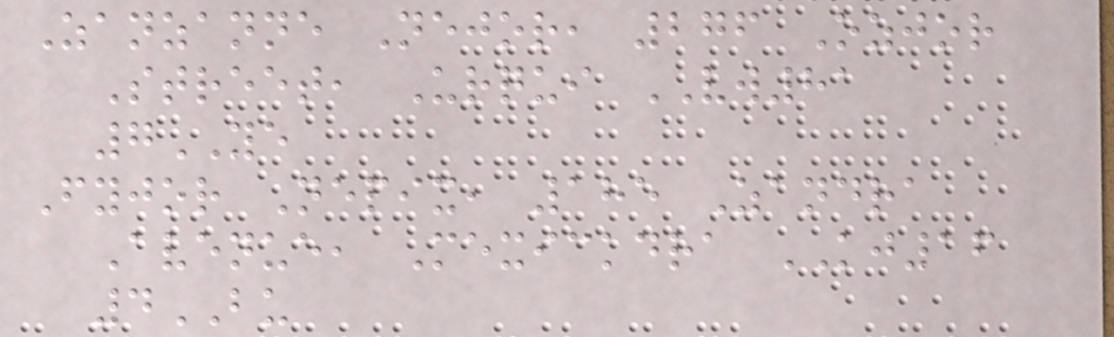Zanzanne Nejor, 276 Ozjor
Street, Urqui VW81
7YE
Fyjor Nepix, 185 Zandra
Avenue, Mexickdra KJ16
4BU
